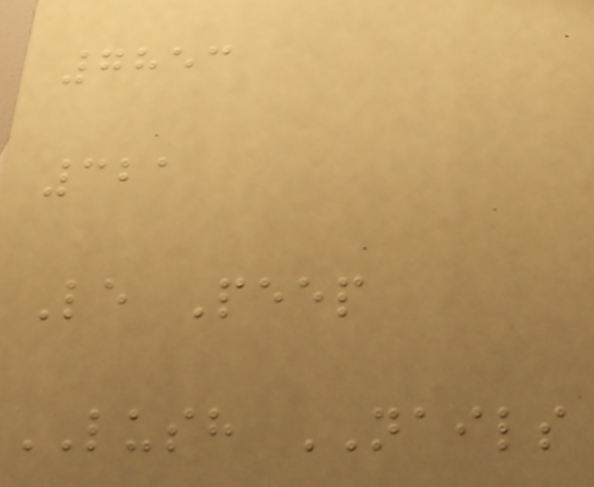7853
321
Le Peep
LUSH NAILS
